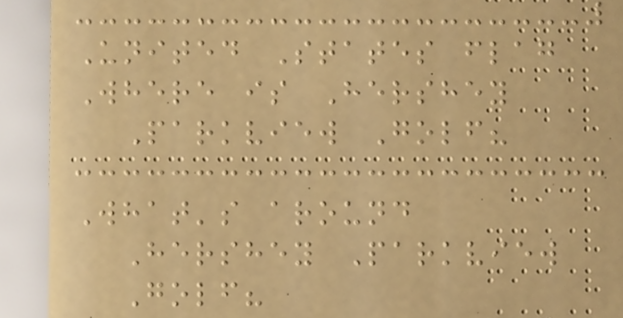United States flag
Where is Hershey
Parkview Golf?
What's around
Hershey Parkview
Golf?
